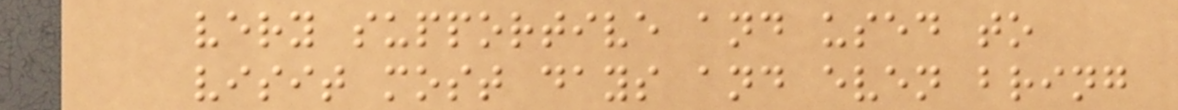very supportive and used to
visit most days and even bring
